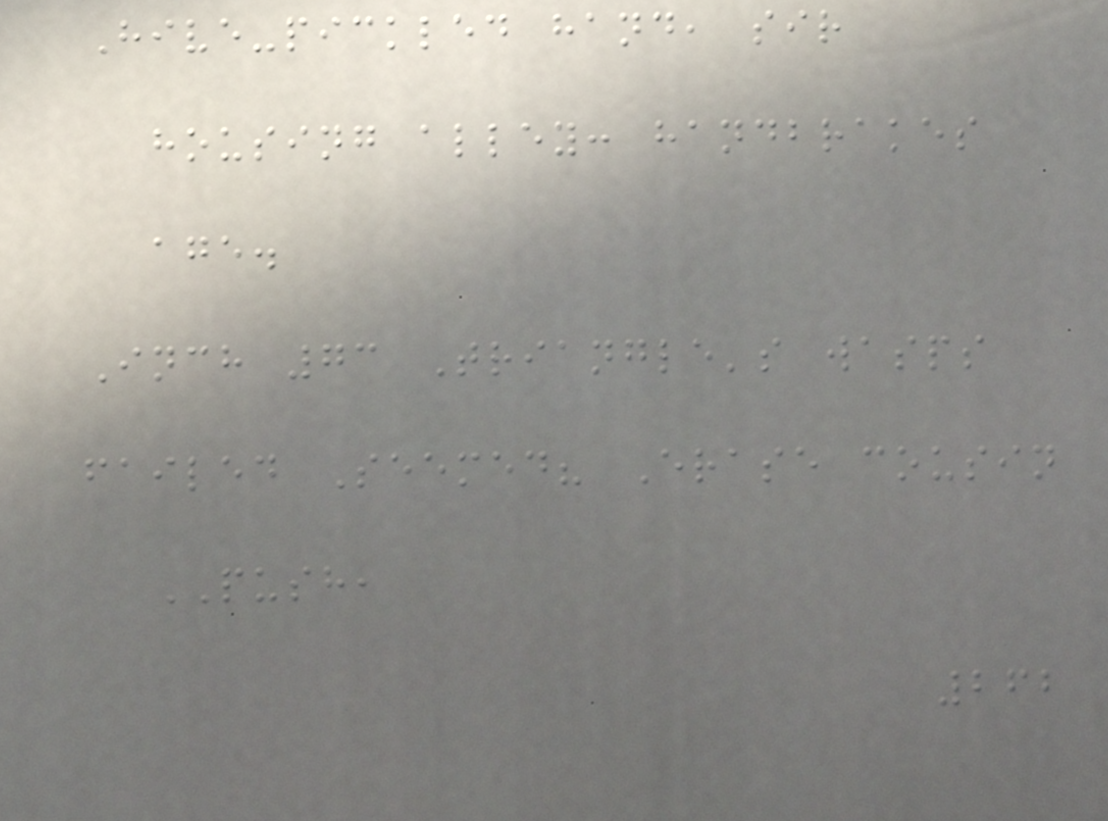Hive-pickled hand, sir
housing alley: handbrakes
age.
Inch 73 Triangle's wasps
failed Seemed? Erase cousin
PUSH,
262
